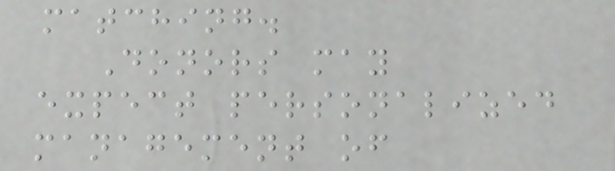matching.
Donors may
expect personalized
management of
